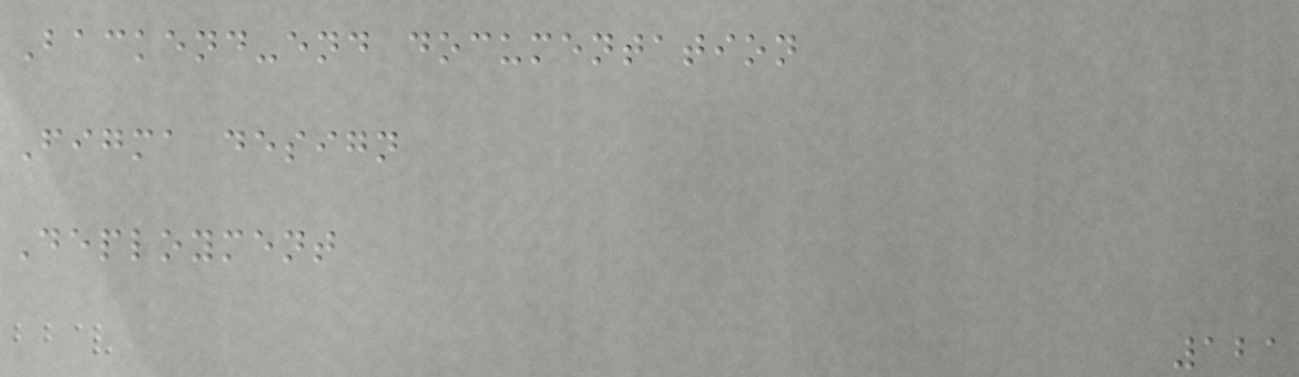Backend-end documentation
Figma design
Deployment
121
